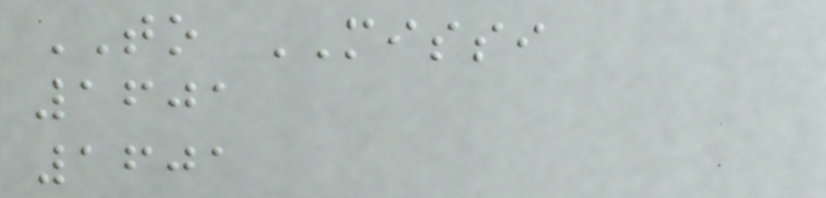TO MISSI
1601
1601
